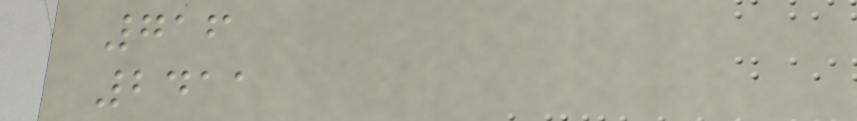716
2411
